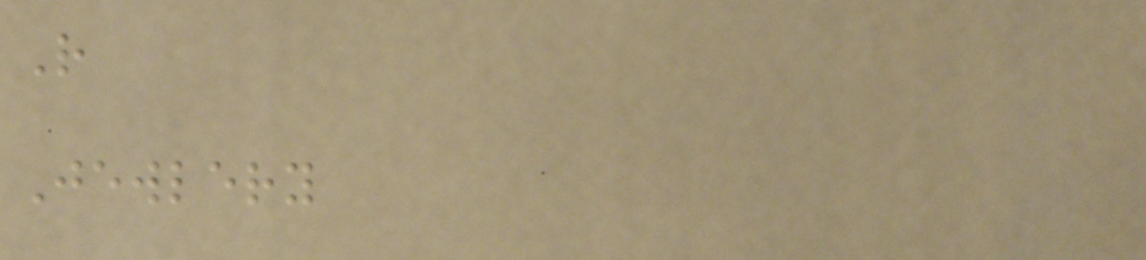R
Jewlery
